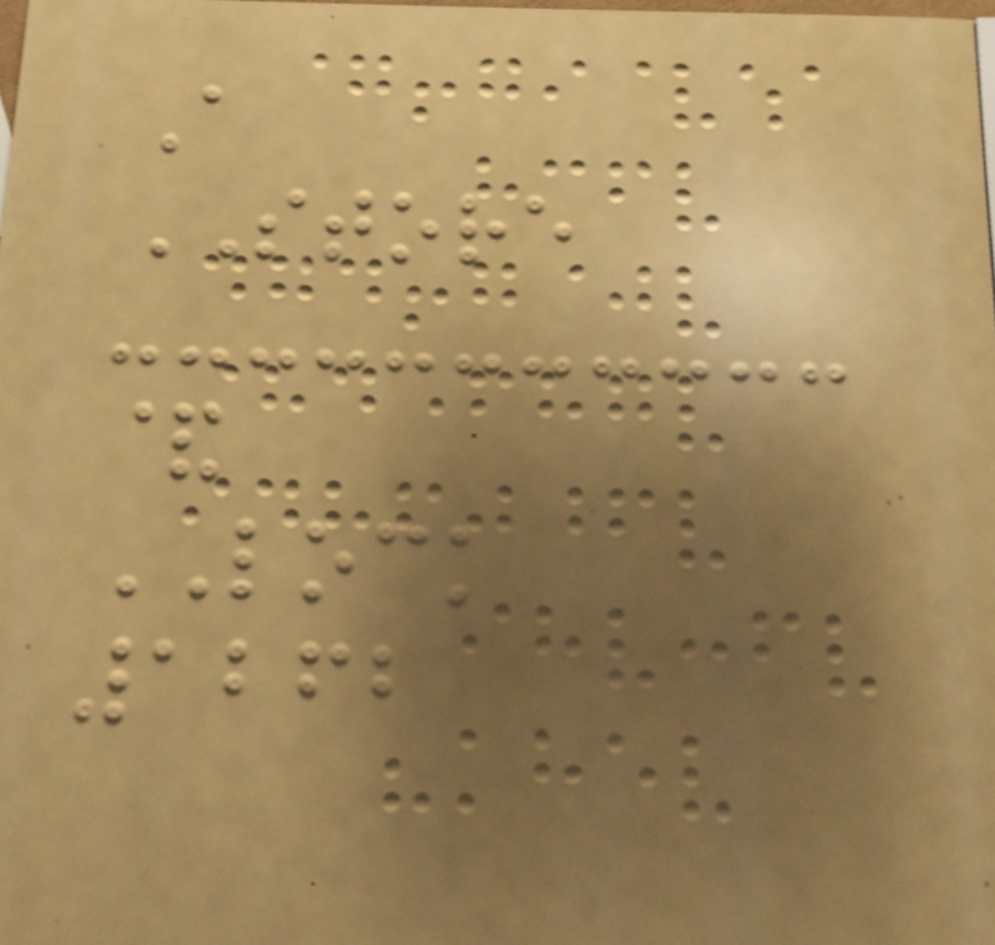A
STORE
&
LOCK
1262
